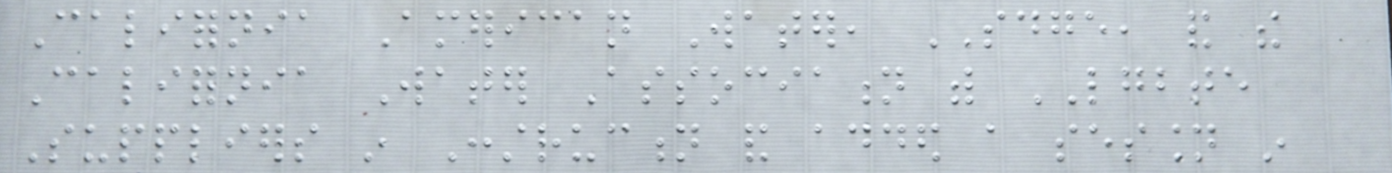California American Water, SDGE, and the
California Water Association with LGBTE
Suppliers in Construction and added a session in
